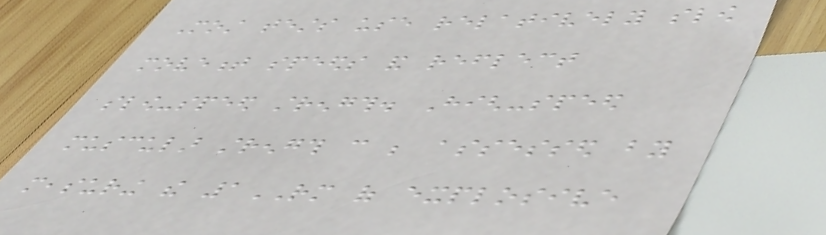Most tests use relatively slow
movement speeds and reflect
slow-speed strength. High-speed
muscular strength can be assessed by
measuring the 1RM of explosive
